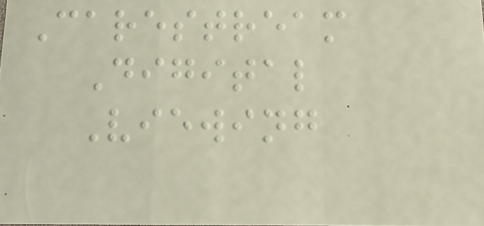Carestream
Digital
Viewing
